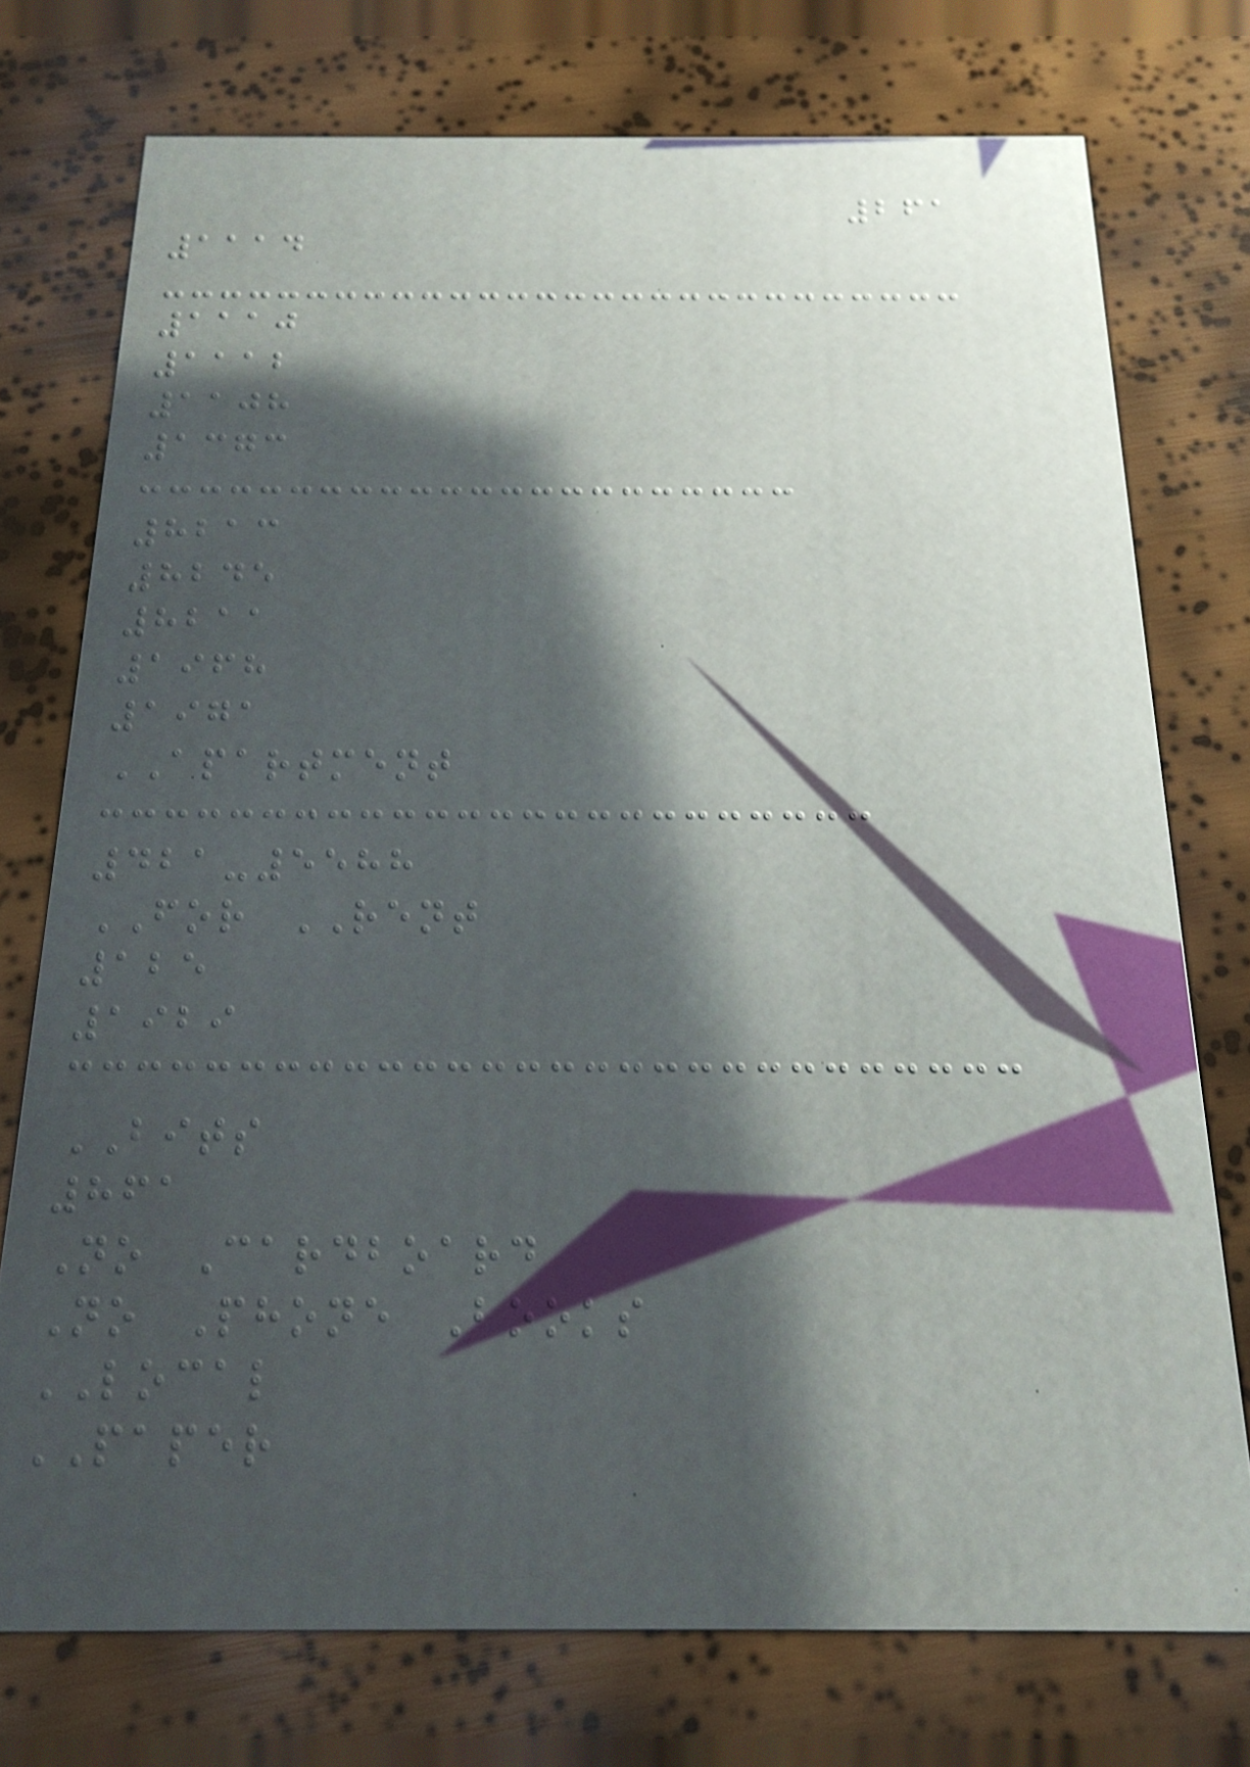261
1114
1110
1112
1108
1373
8213
8245
8211
1968
1971
APARTMENT
421-5588
FOR RENT
125
1929
BITS
861
No Cardboard
No Phone Books
LOCAL
PAPER
